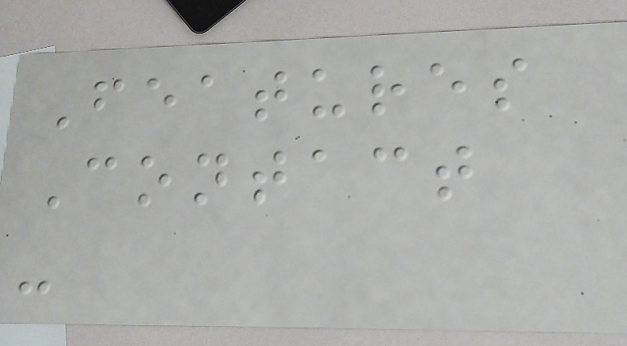Features
Contact
-
